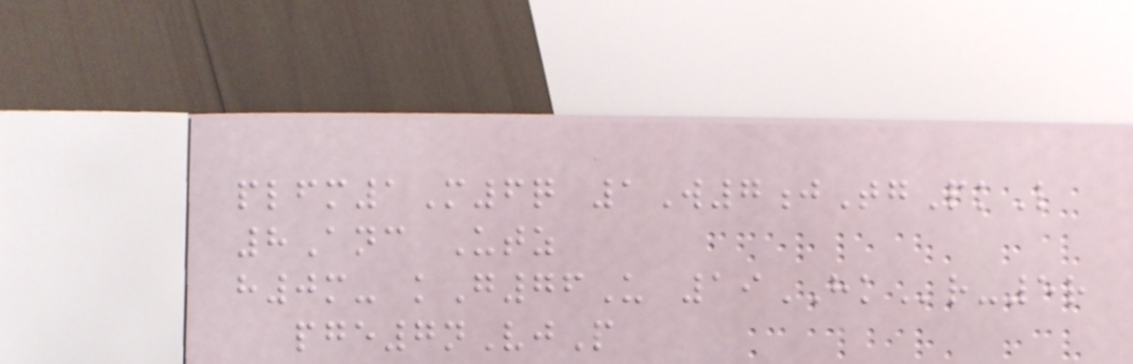plfm1M6q 1W7jTgPkL
8Anc Utz
h0m- kG76U 19HKr-5r
pge7nVjP
